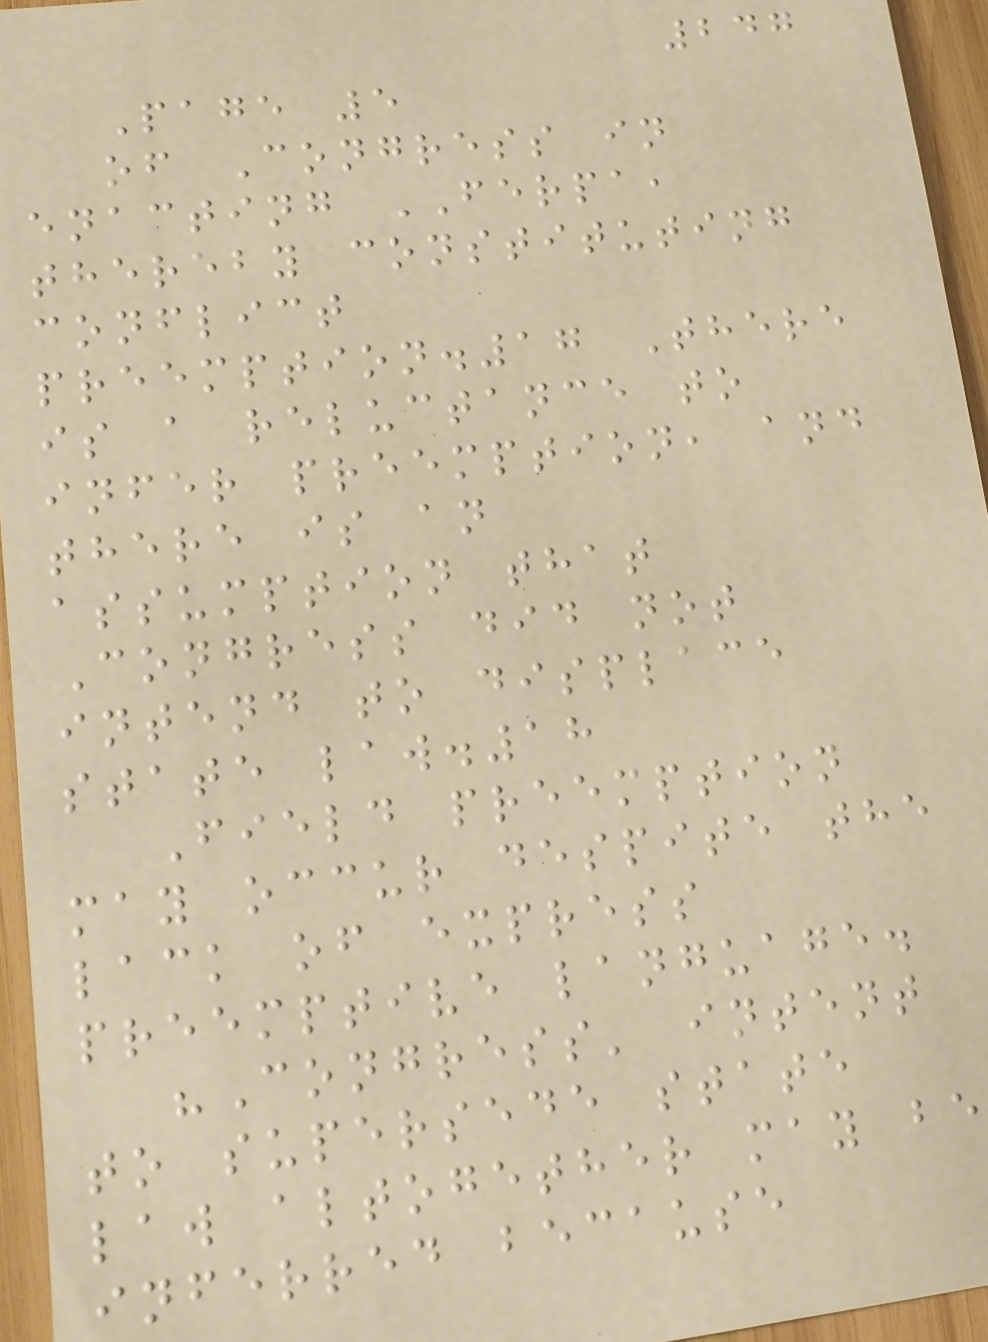247
Page 5
of Congress in
enacting FERPA,
thereby constituting
conflict
preemption.17 There
is a reluctance to
infer preemption, and
there is an
assumption that
Congress did not
intend to displace
state law.18
Field preemption
may occur despite the
lack of express
preemptive language.
"Congress' intent
to supersede state
law altogether may be
inferred because
